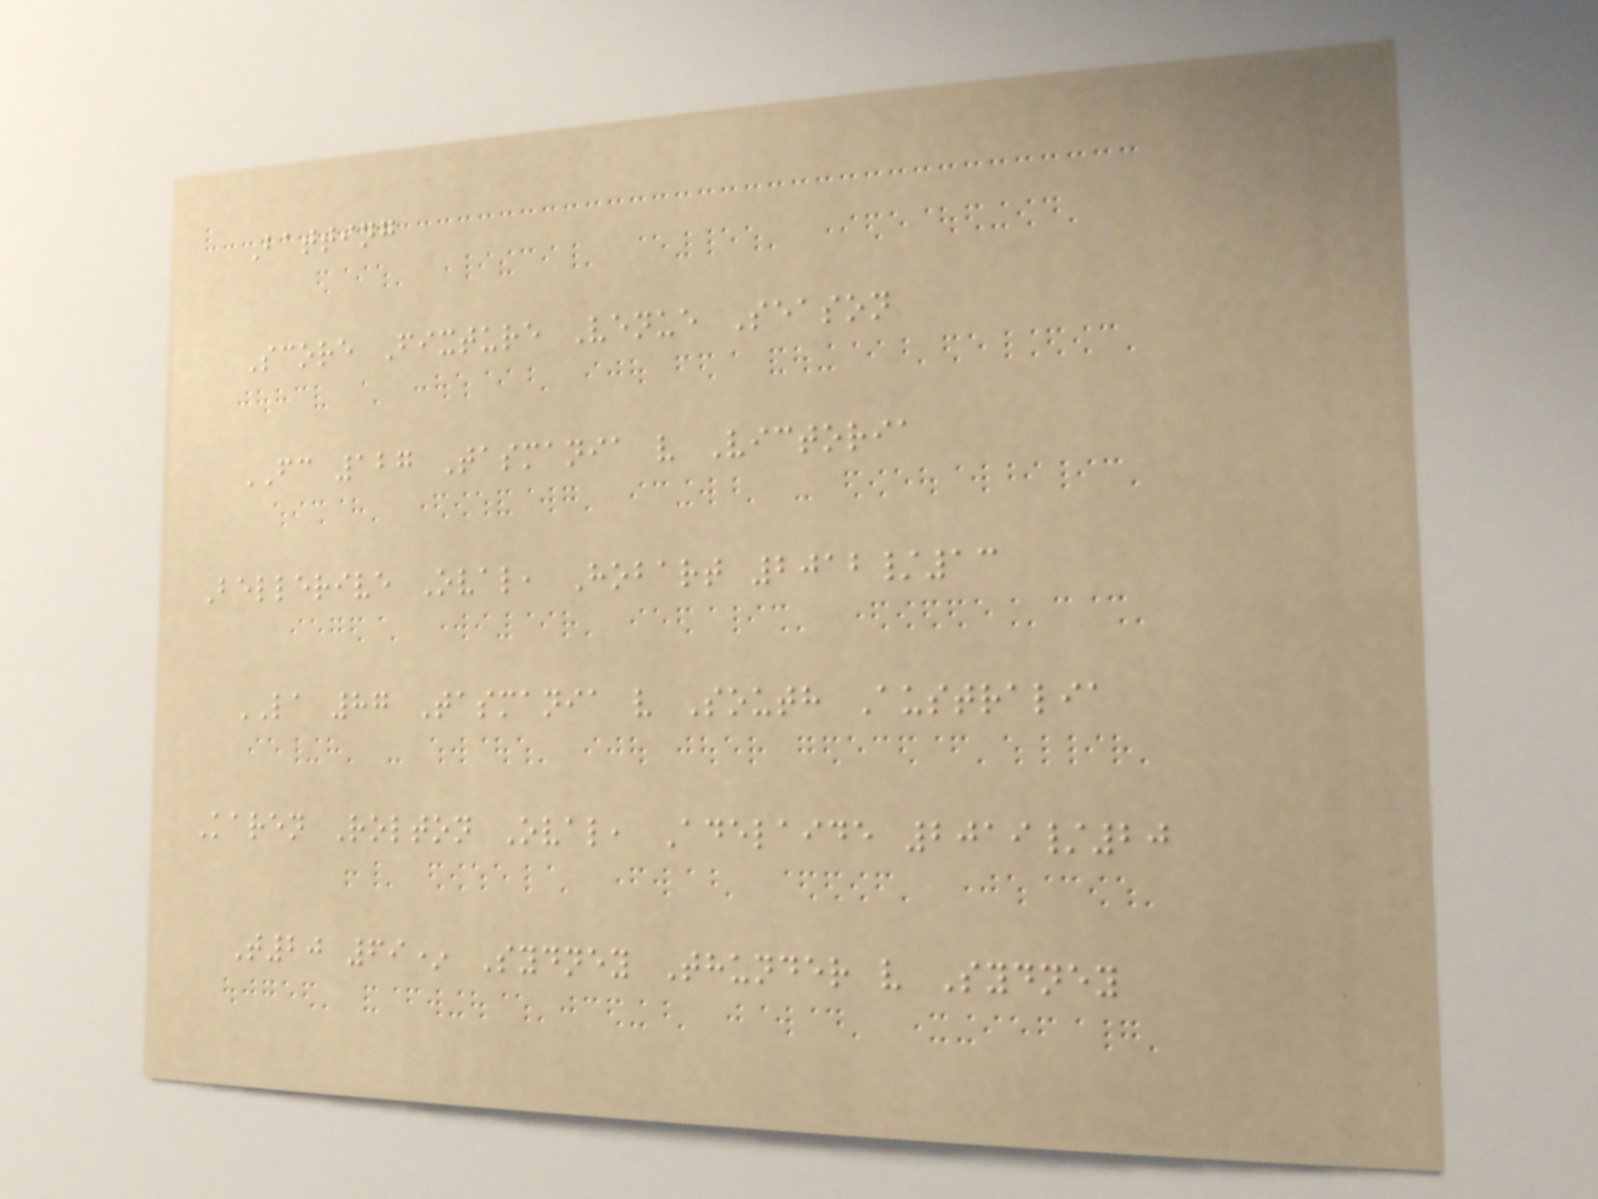Batting
Score Fixture Venue Season
FC 127 Tasmania v Victoria
Bellerive Oval, Hobart 2012/13
LA 87 Tasmania v South Australia
Karen Rolton Oval, Adelaide 2019/20
T20 69* Sydney Thunder v Sydney
